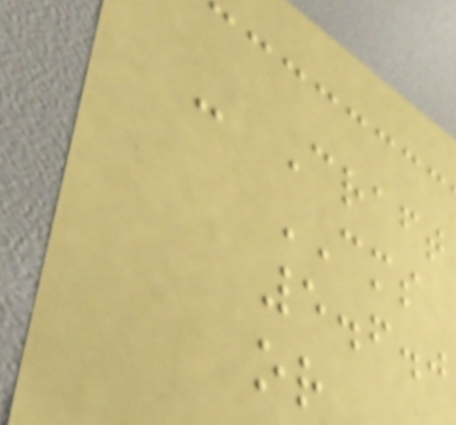- Craft
CMS
5.6.0
or
